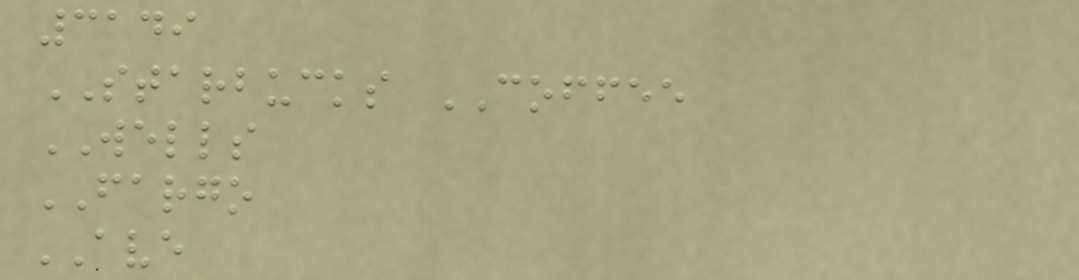3149
STARBUCKS COFFEE
WELLS
FARGO
AVE
